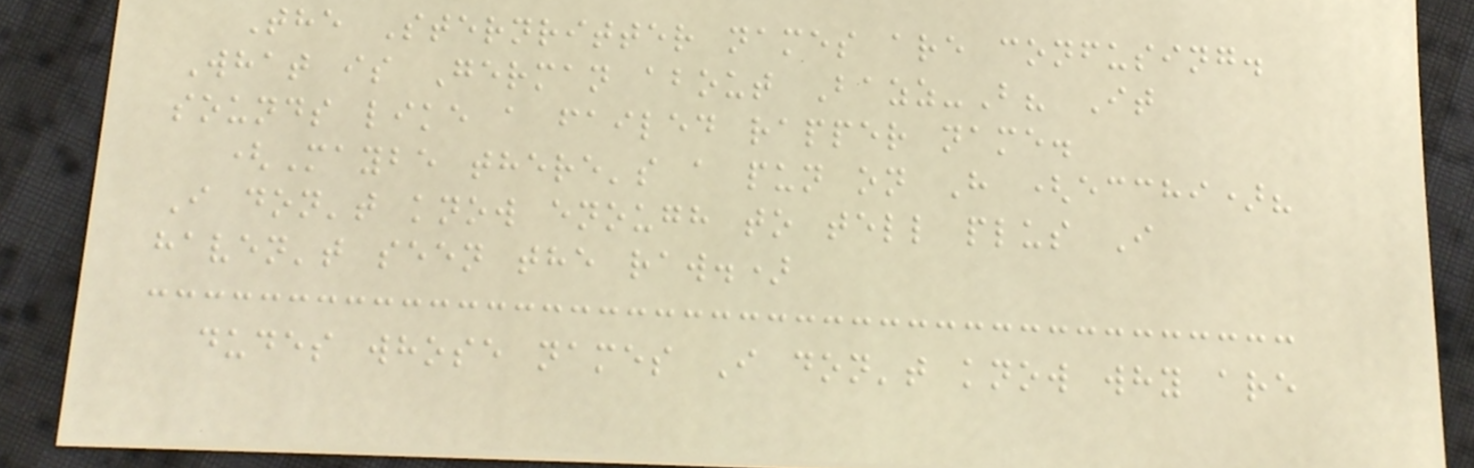The Sternritter names are confusing.
What is German about Bazz-B? It
sounds like a failed rapper name.
(Maybe there's a pun on H (ecchi)?
I don't know enough to tell plus I
haven't seen the raw.)
dudes whose names I don't know why are
